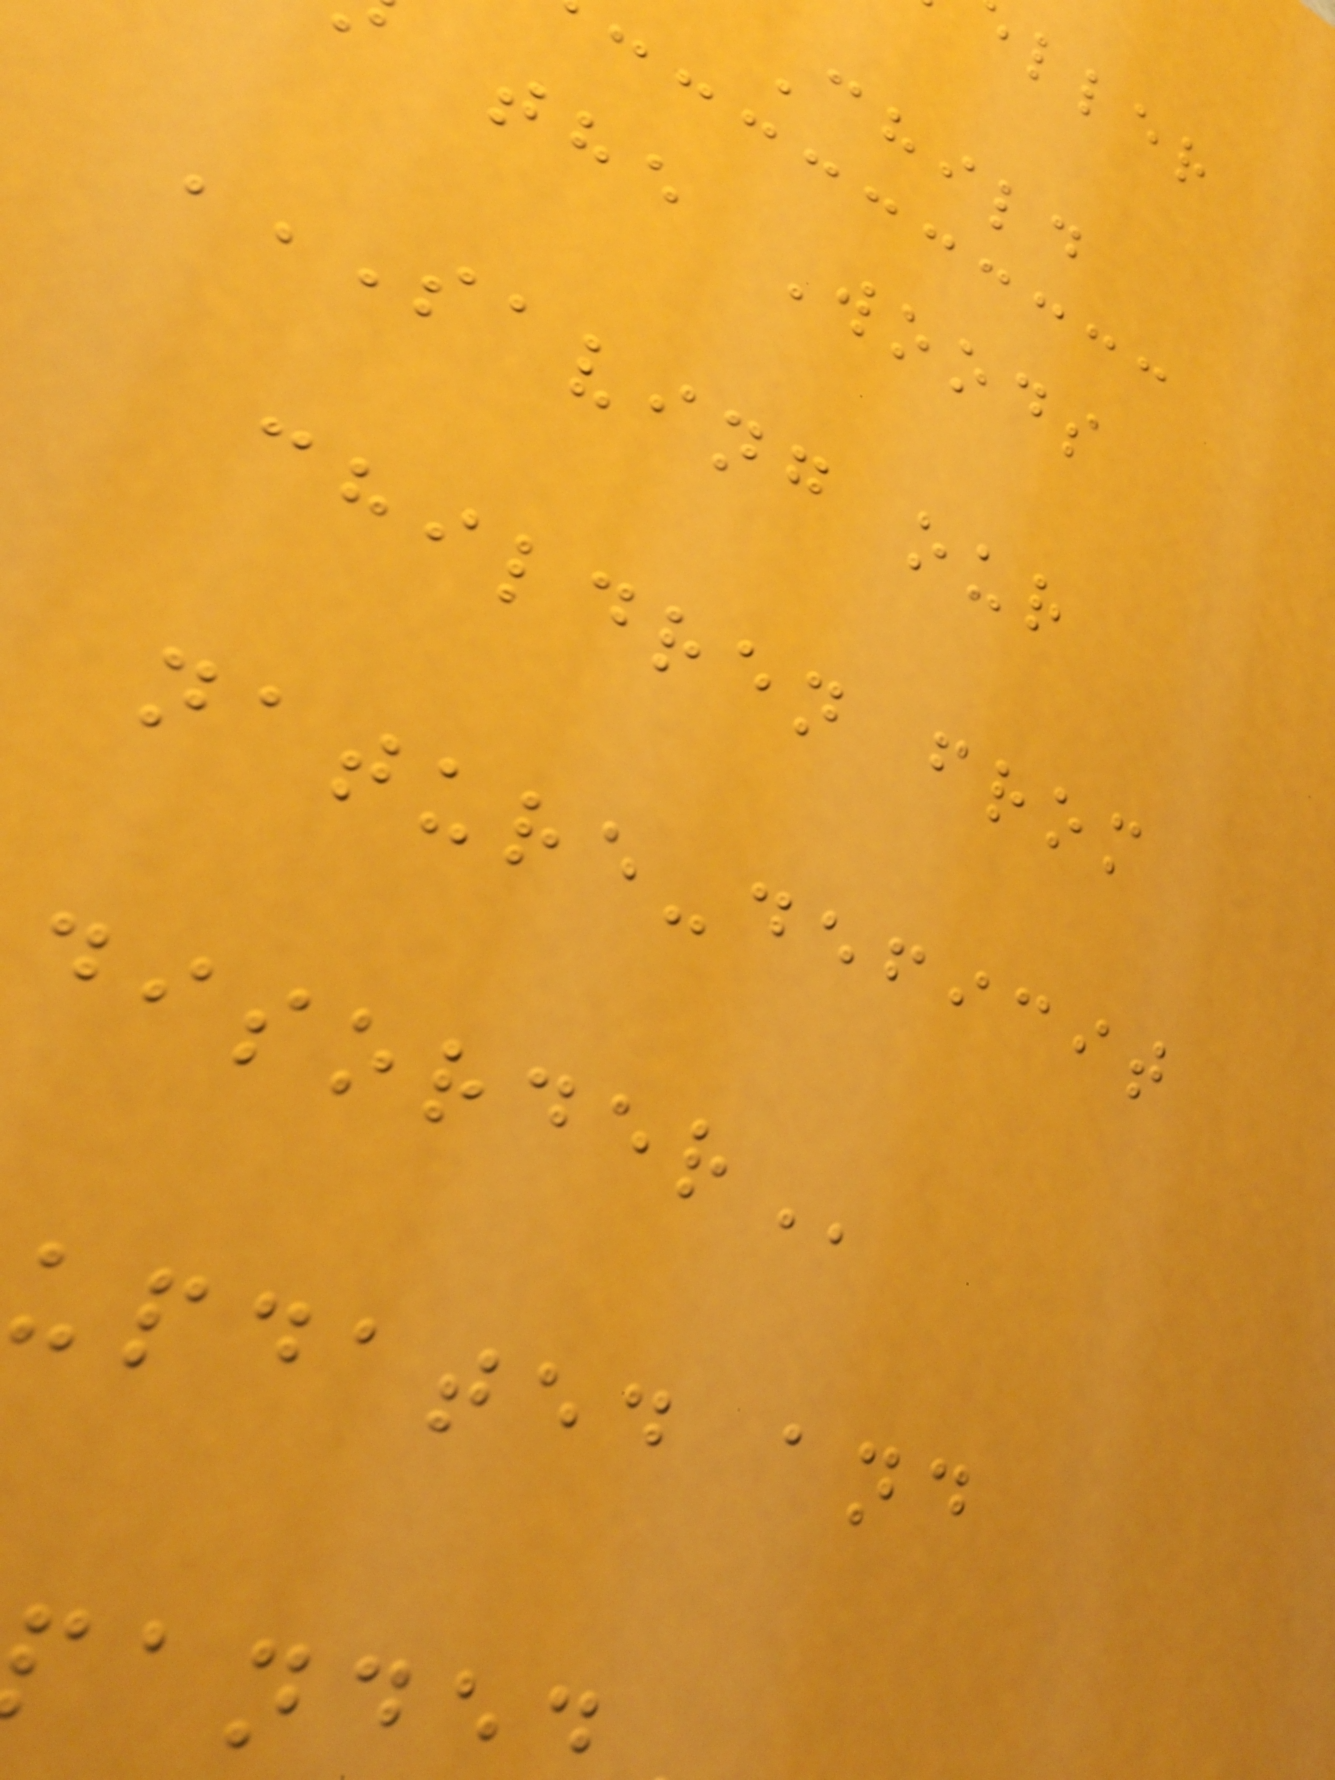ller
Child
the Woods
SAVING OUR
children from
nature-deficit
updated and
